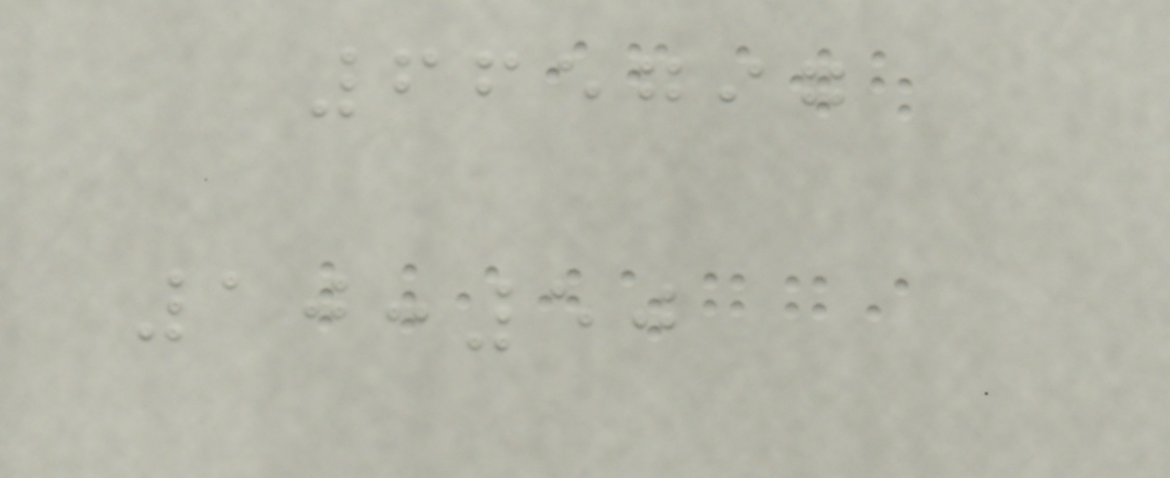665797
10:50
